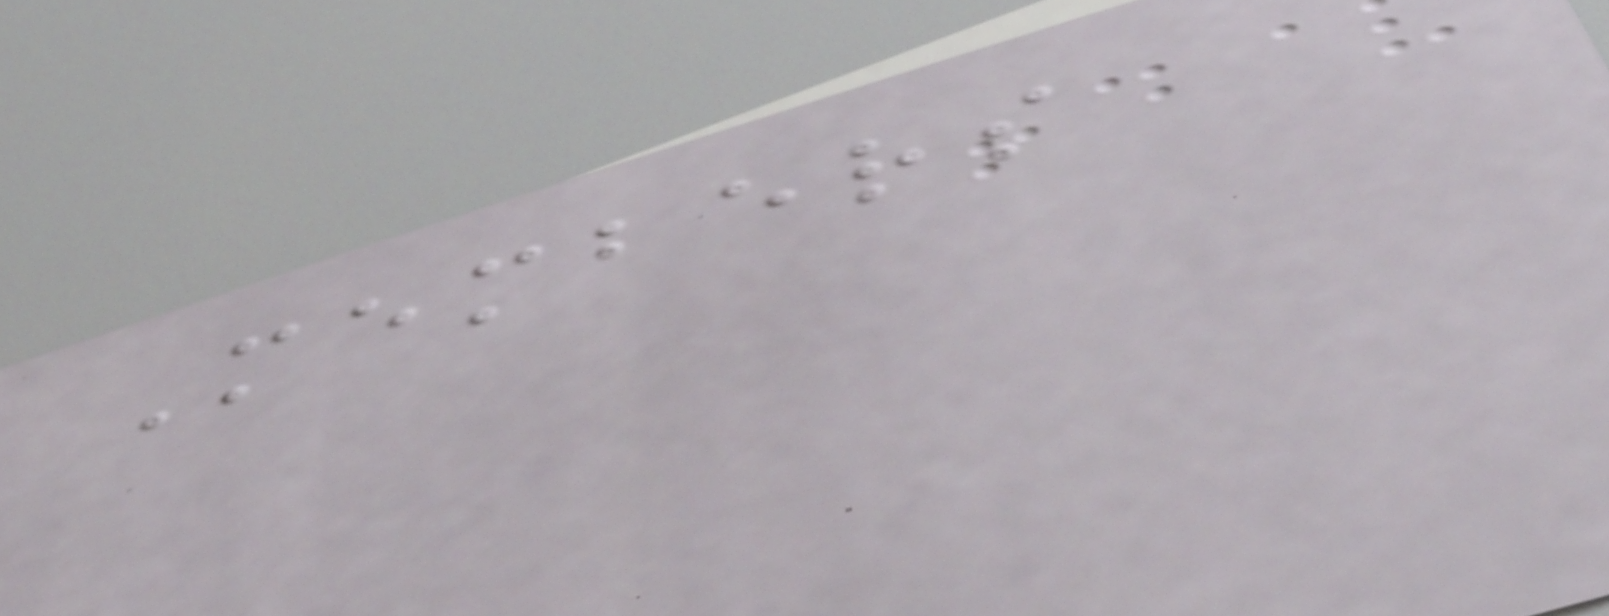Members
